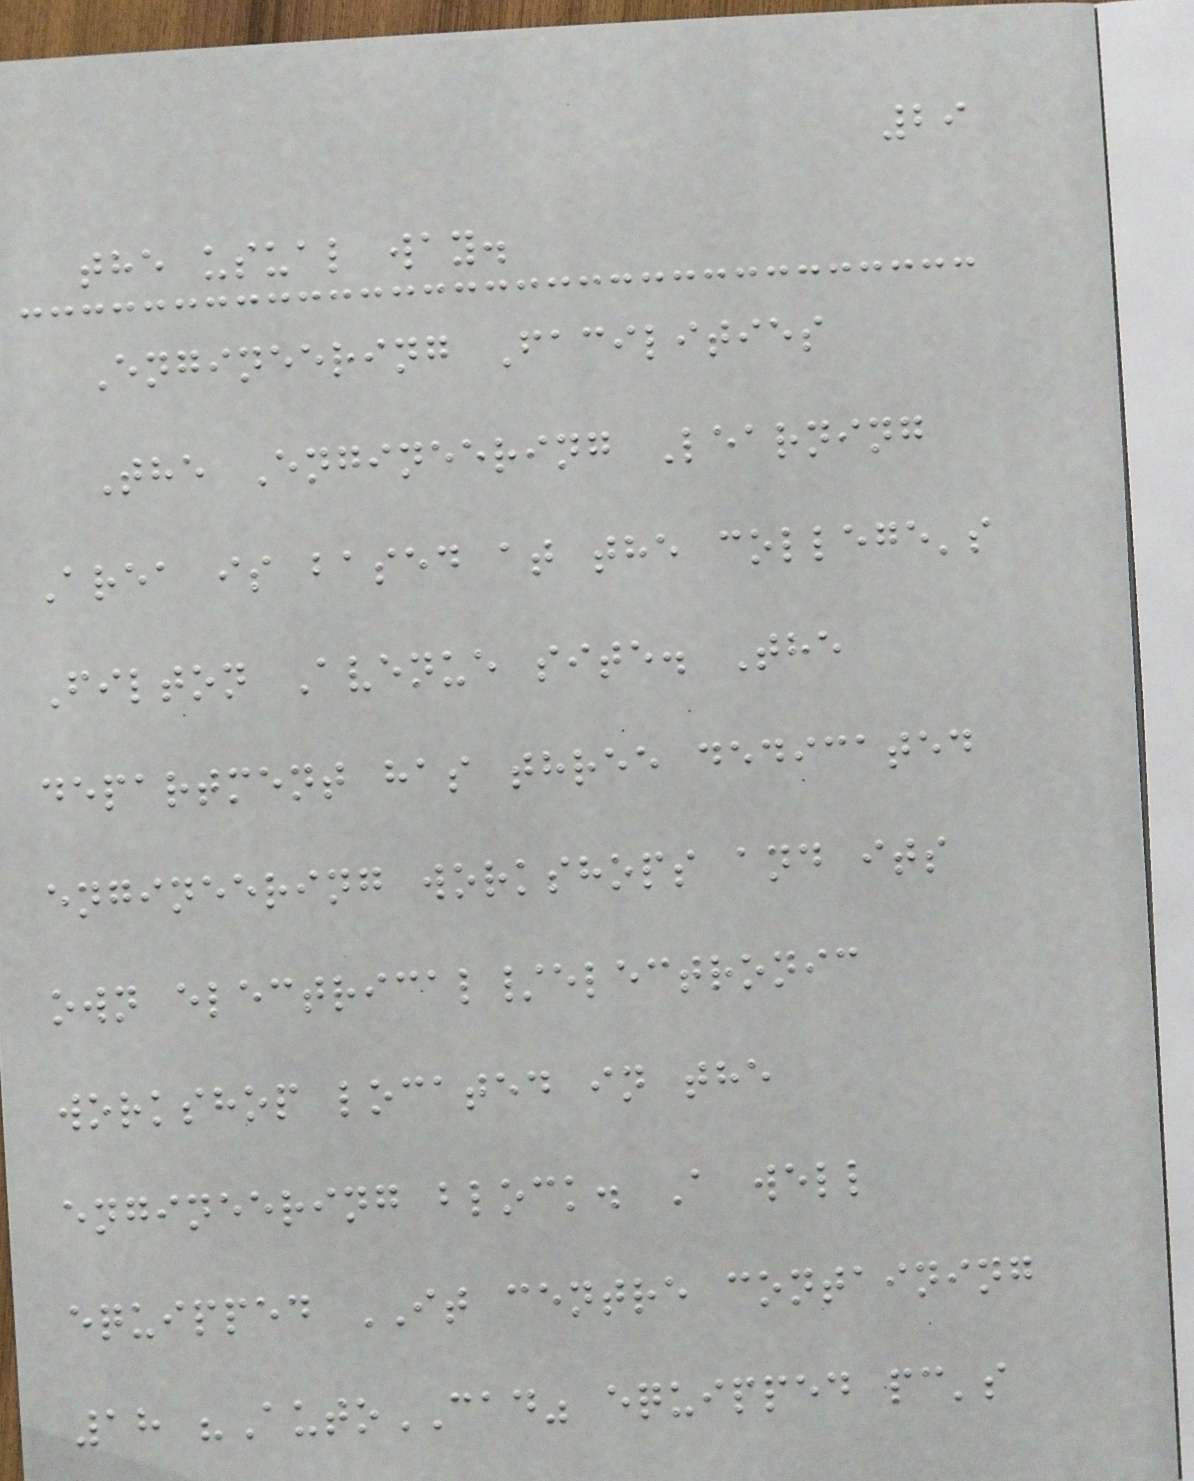29
the usual way.
Engineering Facilities
The Engineering Learning
Area is based at the college's
Filton Avenue site. The
department has three dedicated
engineering workshops and its
own electrical/electronic
workshop located in the
engineering block. A well
equipped IT centre containing
18 "AutoCAD" equipped pc's
